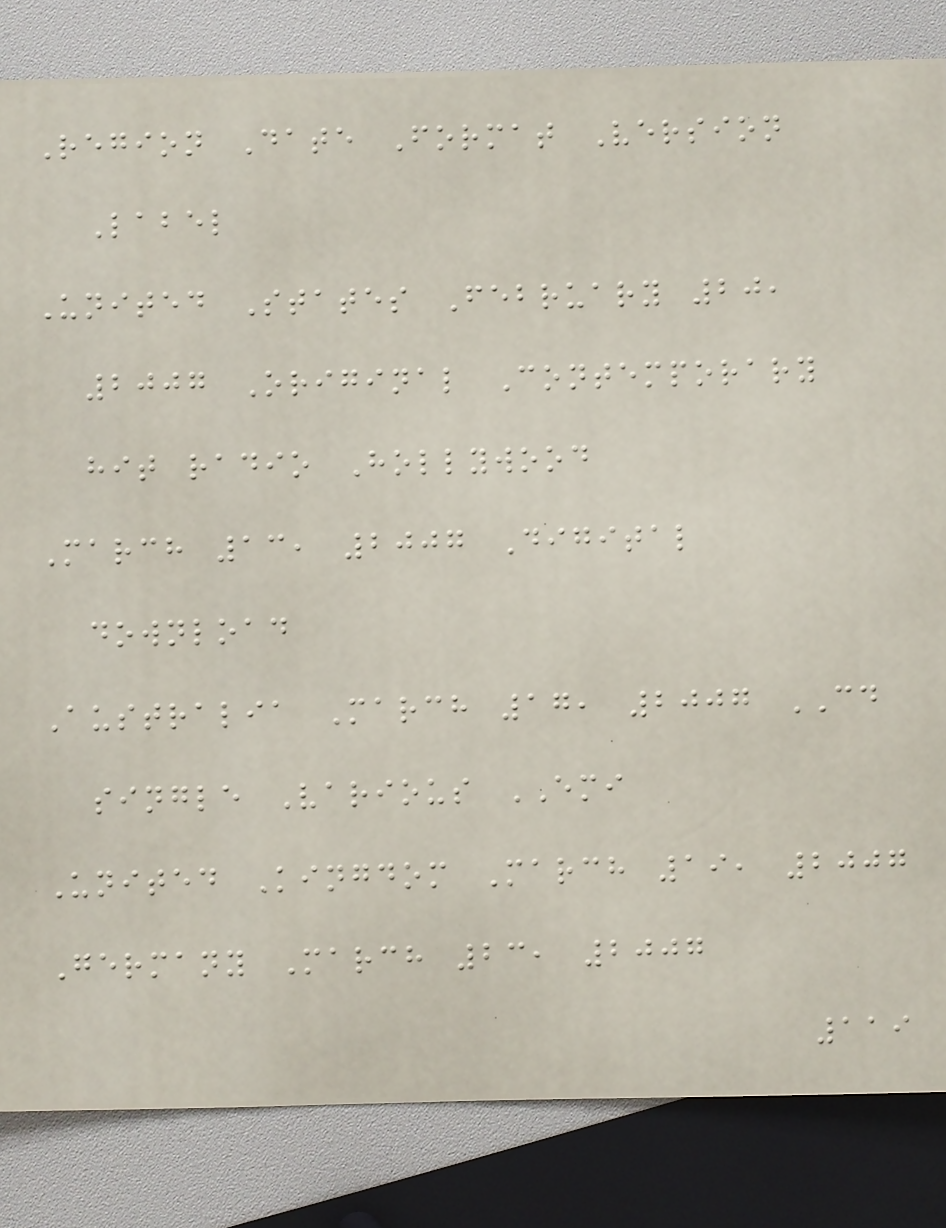Region Date Format Version
Label
United States February 20,
2007 Original Contemporary
hit radio Hollywood
March 13, 2007 Digital
download
Australia March 17, 2007 CD
single Various EMI
United Kingdom March 19, 2007
Germany March 23, 2007
119
